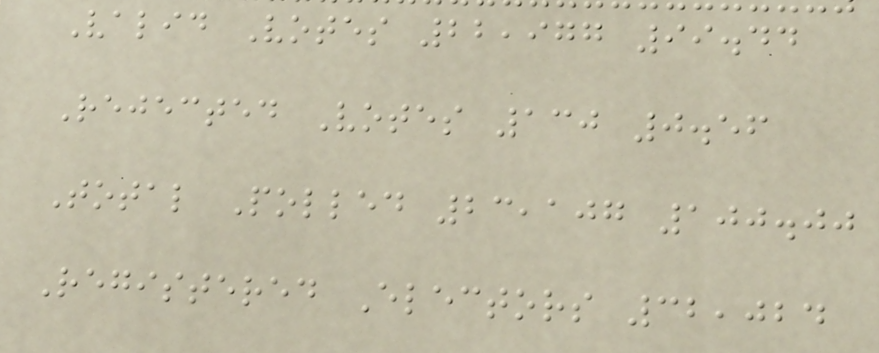Valid Votes 22,977 99.44
Rejected Votes 130 0.56
Total Polled 23,107 100.00
Registered Electors 32,024
